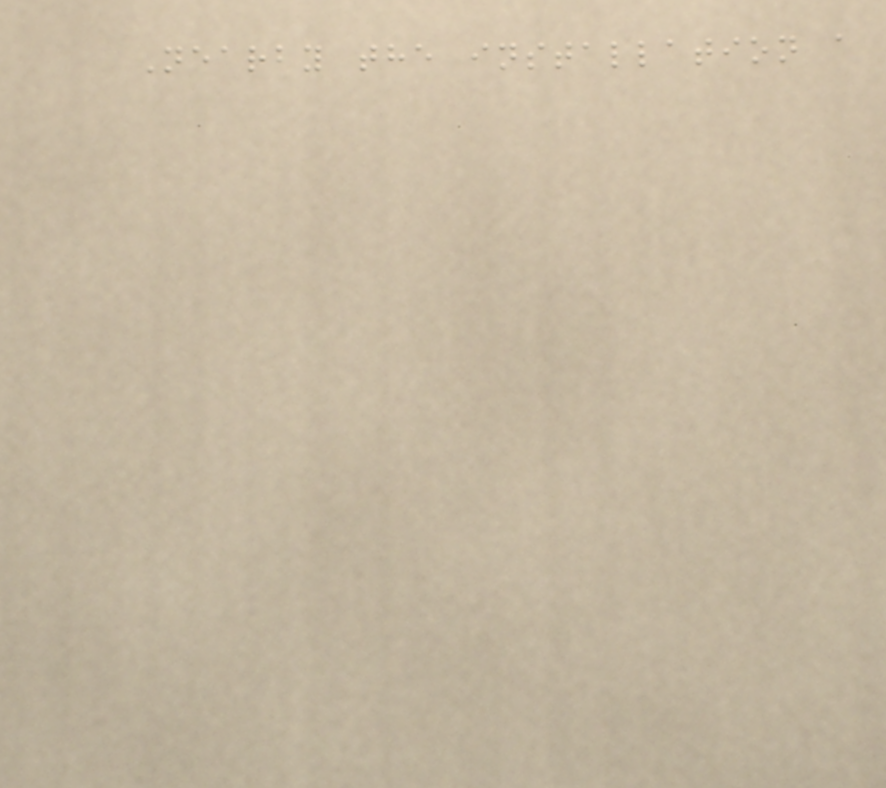Nearby the installation a
